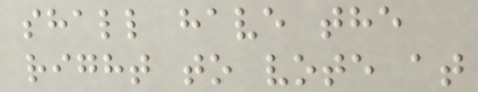shall have the
right to vote at
